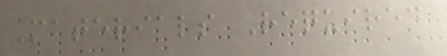Materials Required
